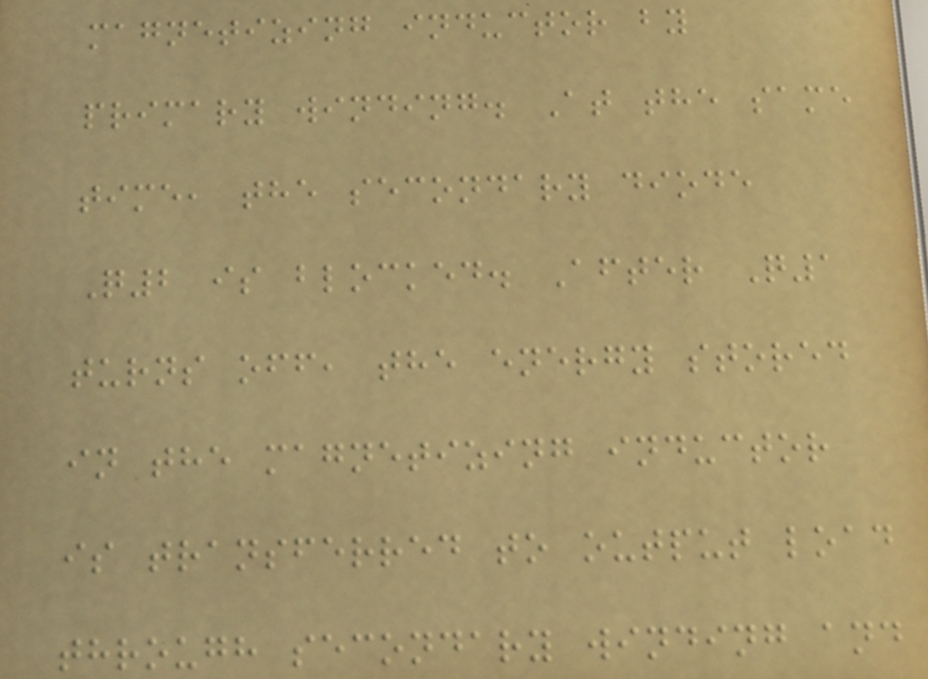magnetizing inductor by
primary winding. At the same
time, the secondary diode
Q2 is blocked. After Q1
turns off, the energy stored
in the magnetizing inductor
is transferred to output load
through secondary winding and
